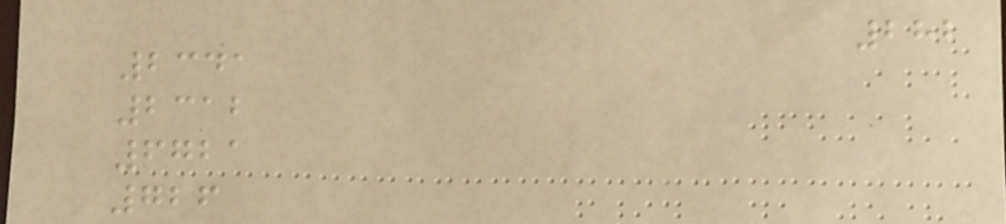282
2341
2312
6721
726
